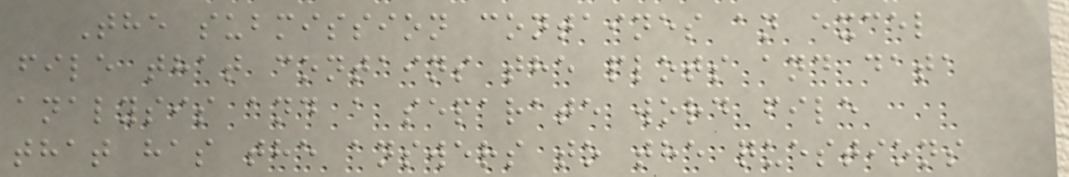The submission containes an excel
file that contains the plots and data
analysis and a separate word file
that has the answers to the questions
